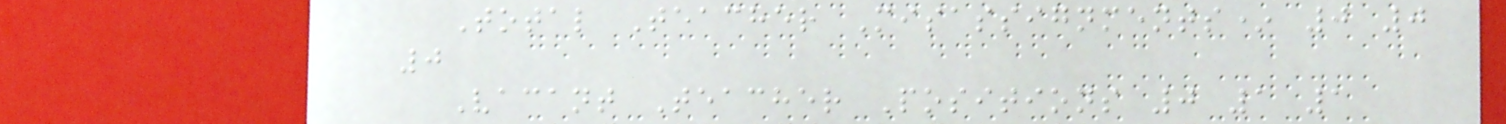Total Teacher Misassignments* 0 0
0
Vacant Teacher Positions 0 1 1
